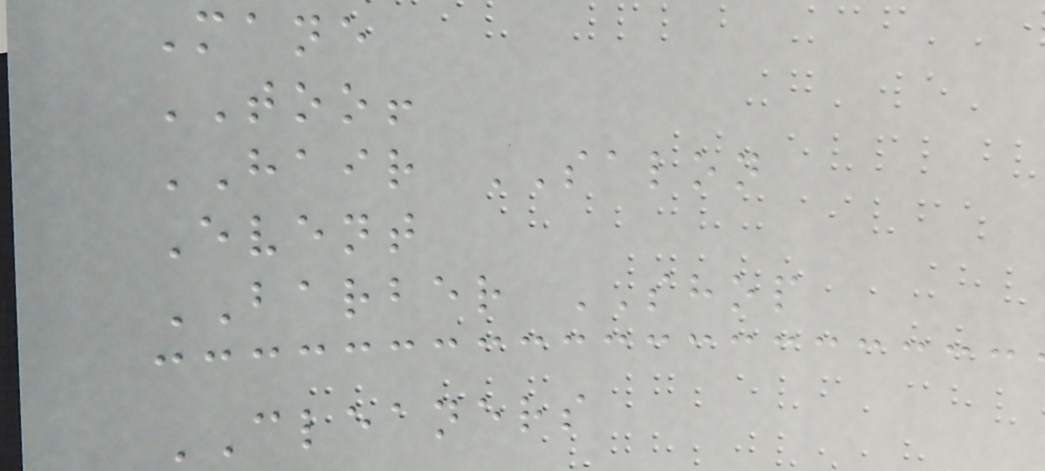Mane
TOO!
HAIR SALON
Event
BARBER SHOP
CLEANERS
